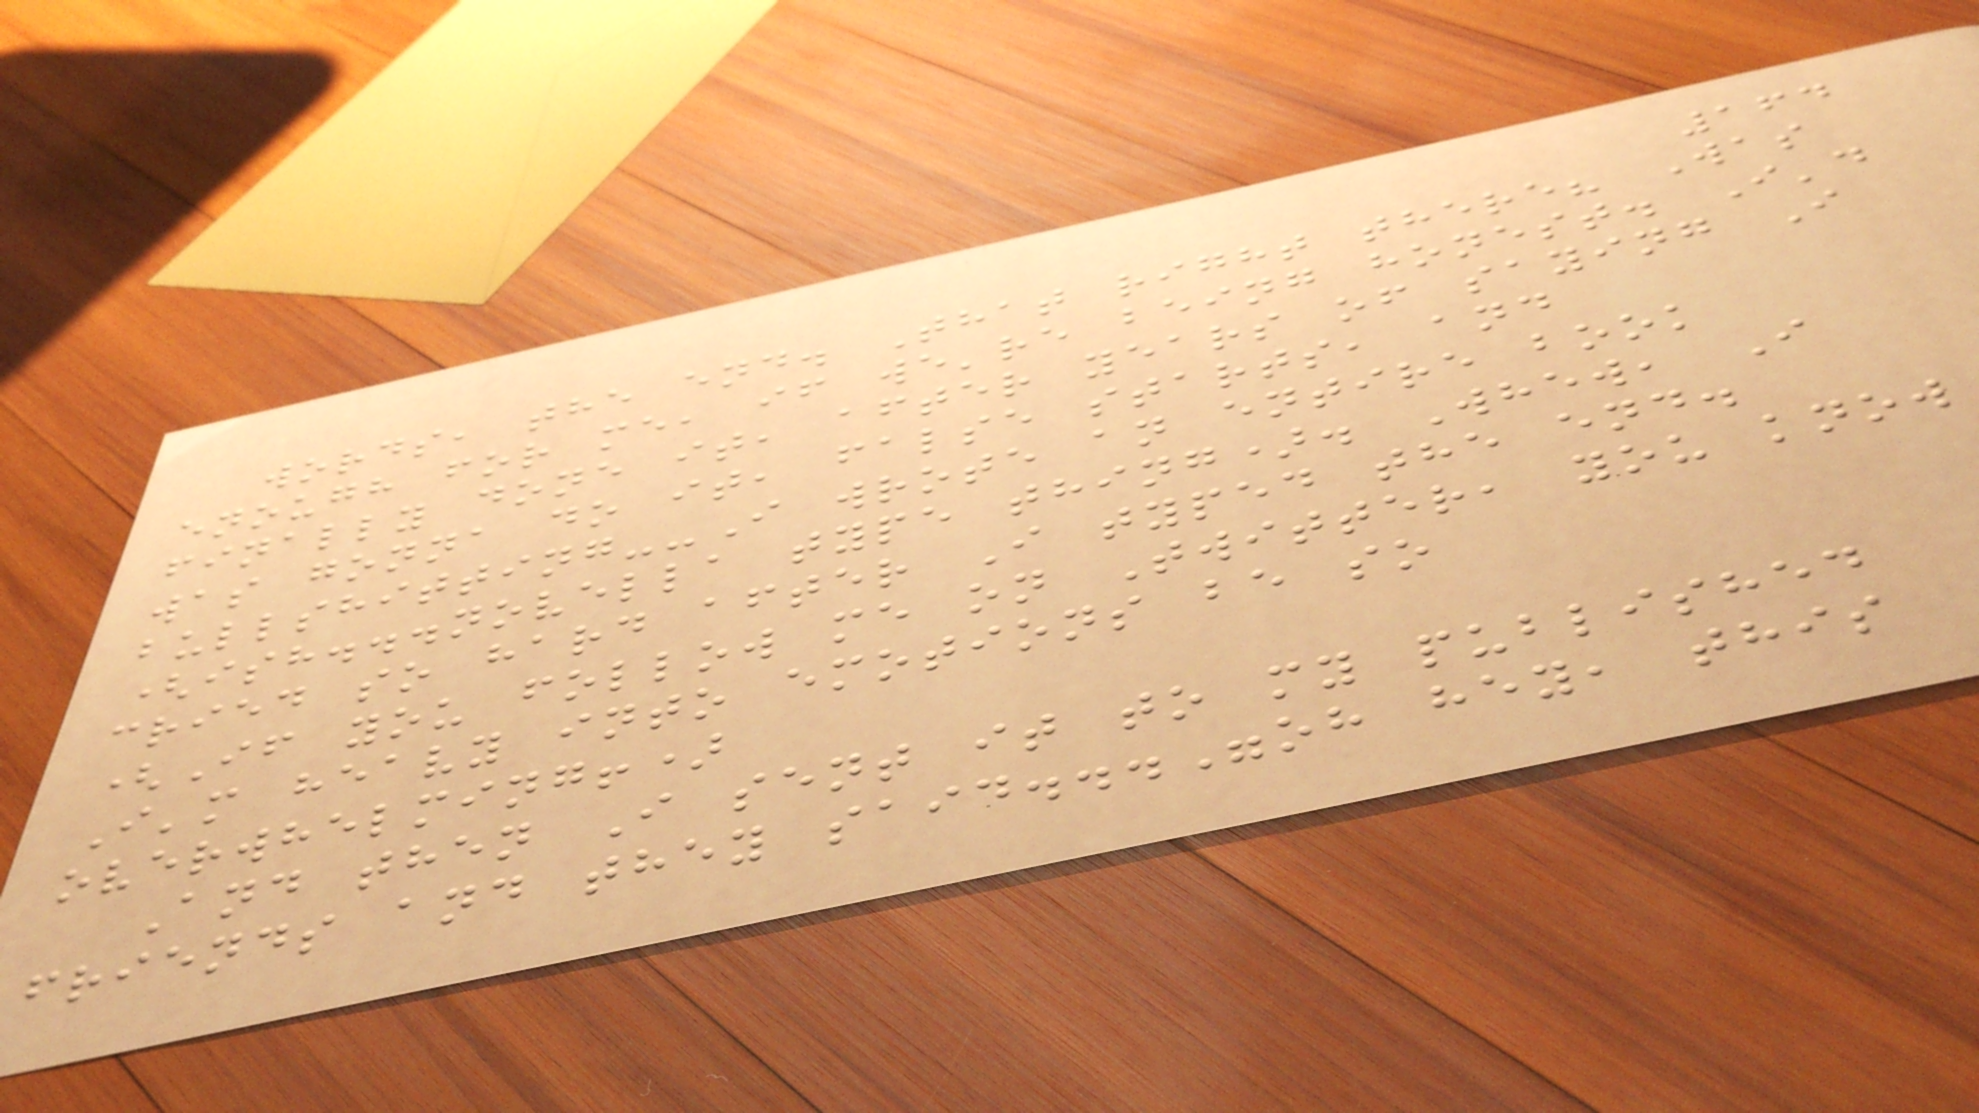164
words, the end. That right there? Was
enough for me, if we're being honest. I'd
finally done it, after years of saying I
was gonna do it, false starts, and
bullshitting--I wrote an entire book
(ish...novella type thing). Whew, I
cried so hard after I typed the end.
(If you follow me on Twitter, you know
I'm heavy into emotions be so
overwhelming!)
And then I sent it to my published
friends and they said..."oh hey, this
